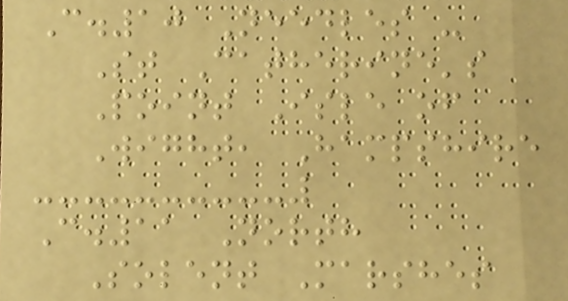C.10 Needles -
St Catherine's
Point Isle of
Wight, Hampshire
C.11 North
Solent Marshes
